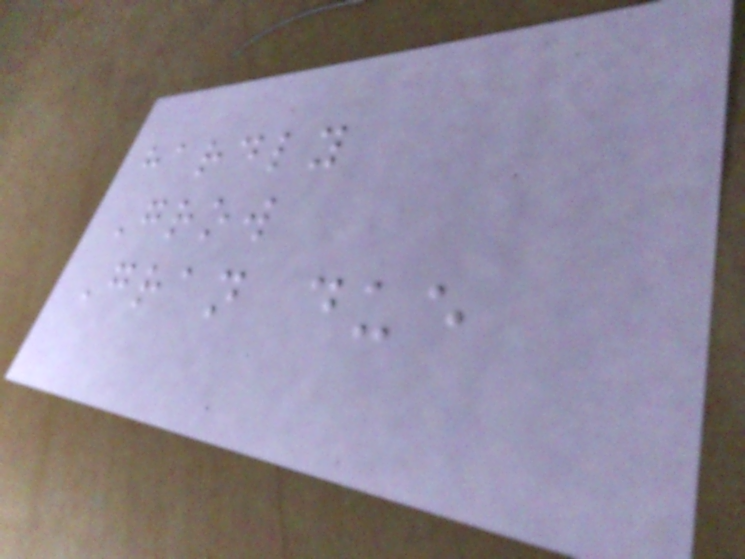hardly
Grow
Gran due
